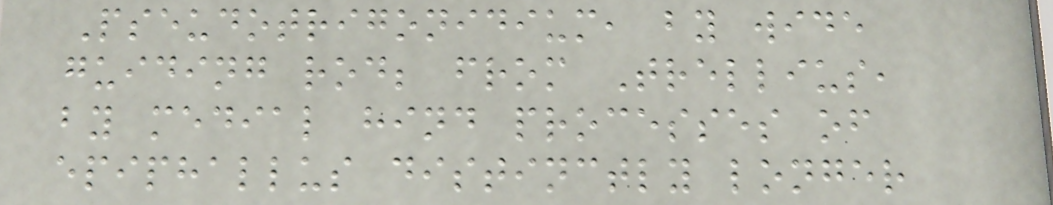Pseudotrigonidium, by wide
guiding rod; from Trellius,
by medial hind processes of
epiphallus distinctly longer
